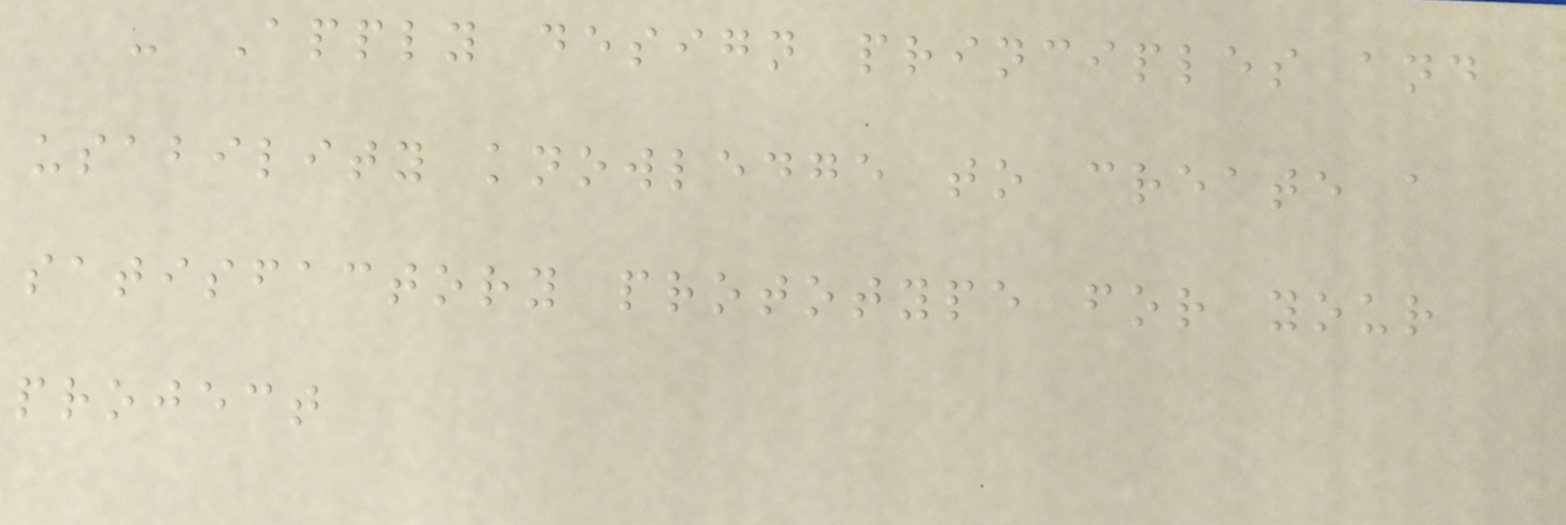- Apply design principles and
usability knowledge to create a
satisfactory prototype for your
project
